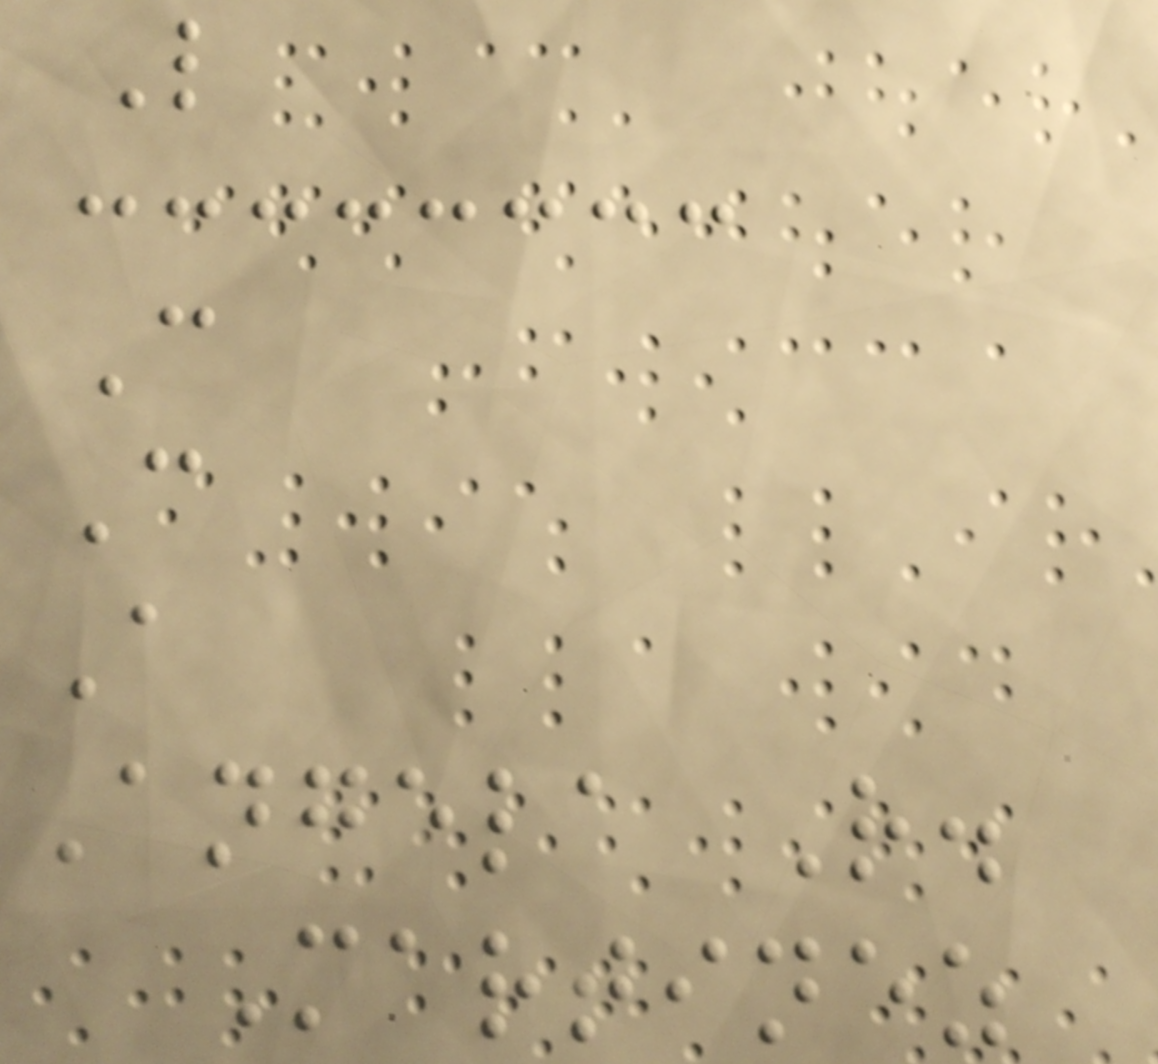L
C
C
A
Angela R.
Martinez
